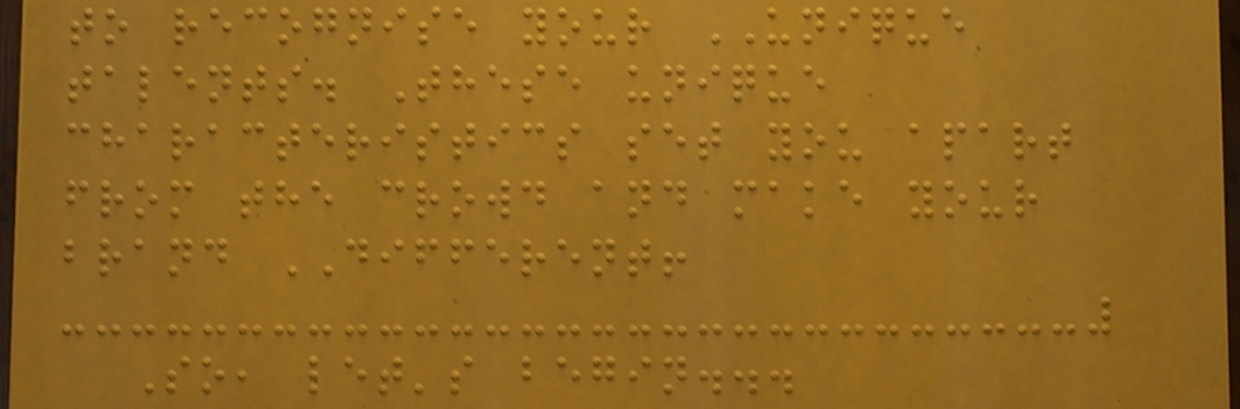to recognise your UNIQUE
talents. These unique
characteristics set you apart
from the crowd and make your
brand DIFFERENT!
So, let's begin...
